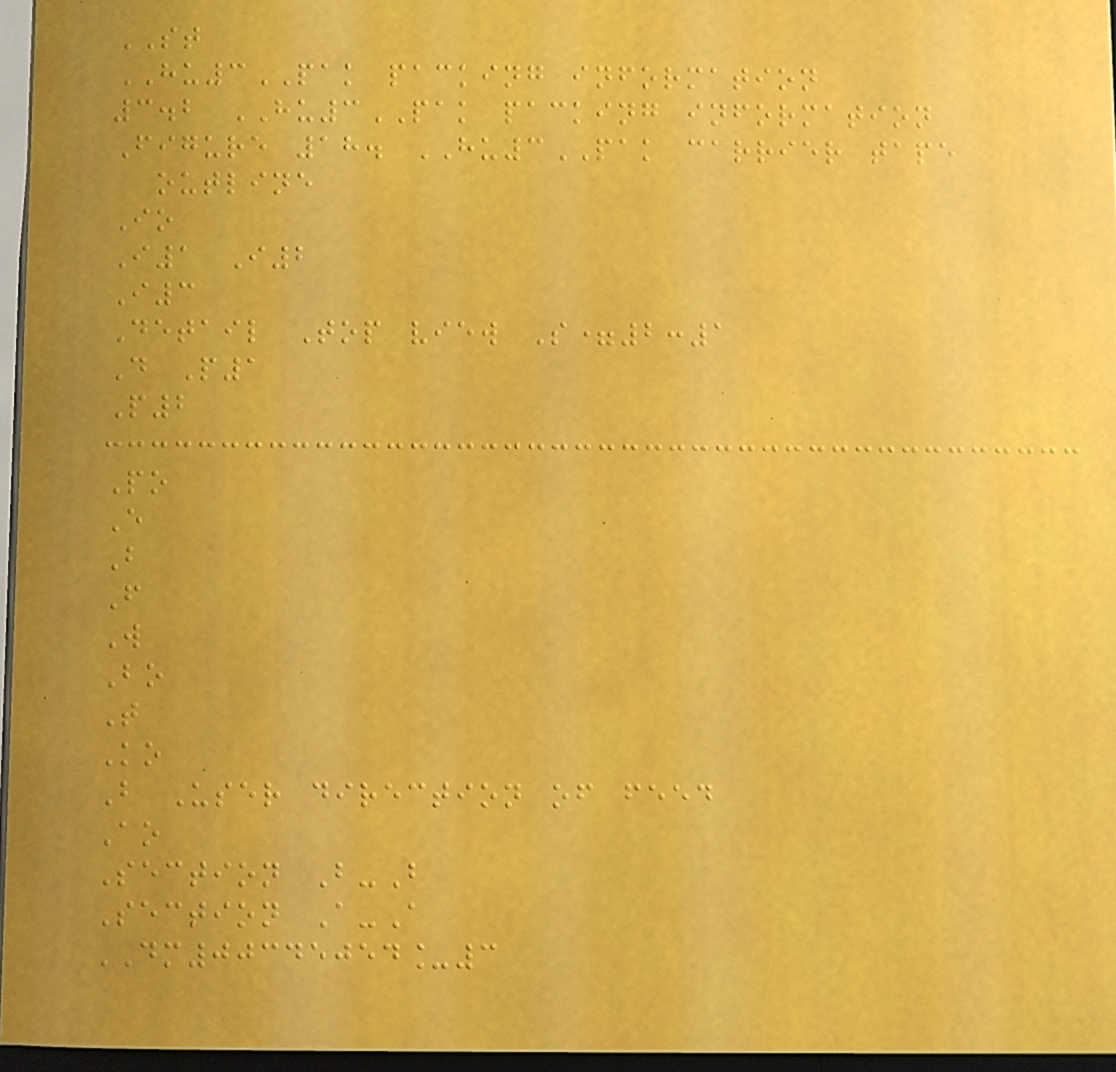ST
HU3PAK packing information
3.2 HU3PAK packing information
Figure 18. HU3PAK carrier tape
outline
Io
I1 I2
I3
Detail Top view S=2:1
D P1
P2
Po
E
B
F
W
Bo
T
Ko
B User direction of feed
Ao
Section B-B
Section A-A
DM00345054_3
